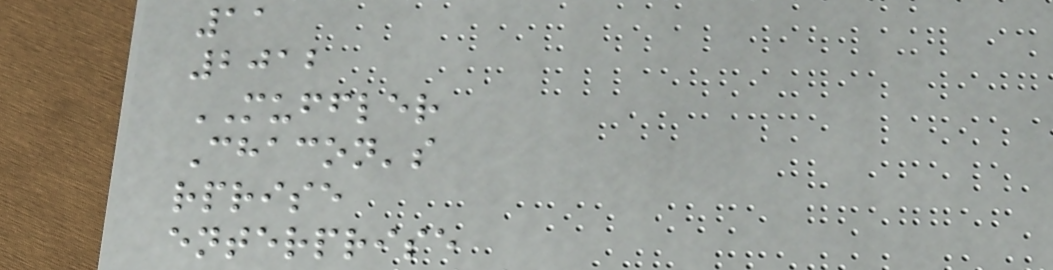11
2012
MUFFLER
Chacon's
rprise
enterprise
